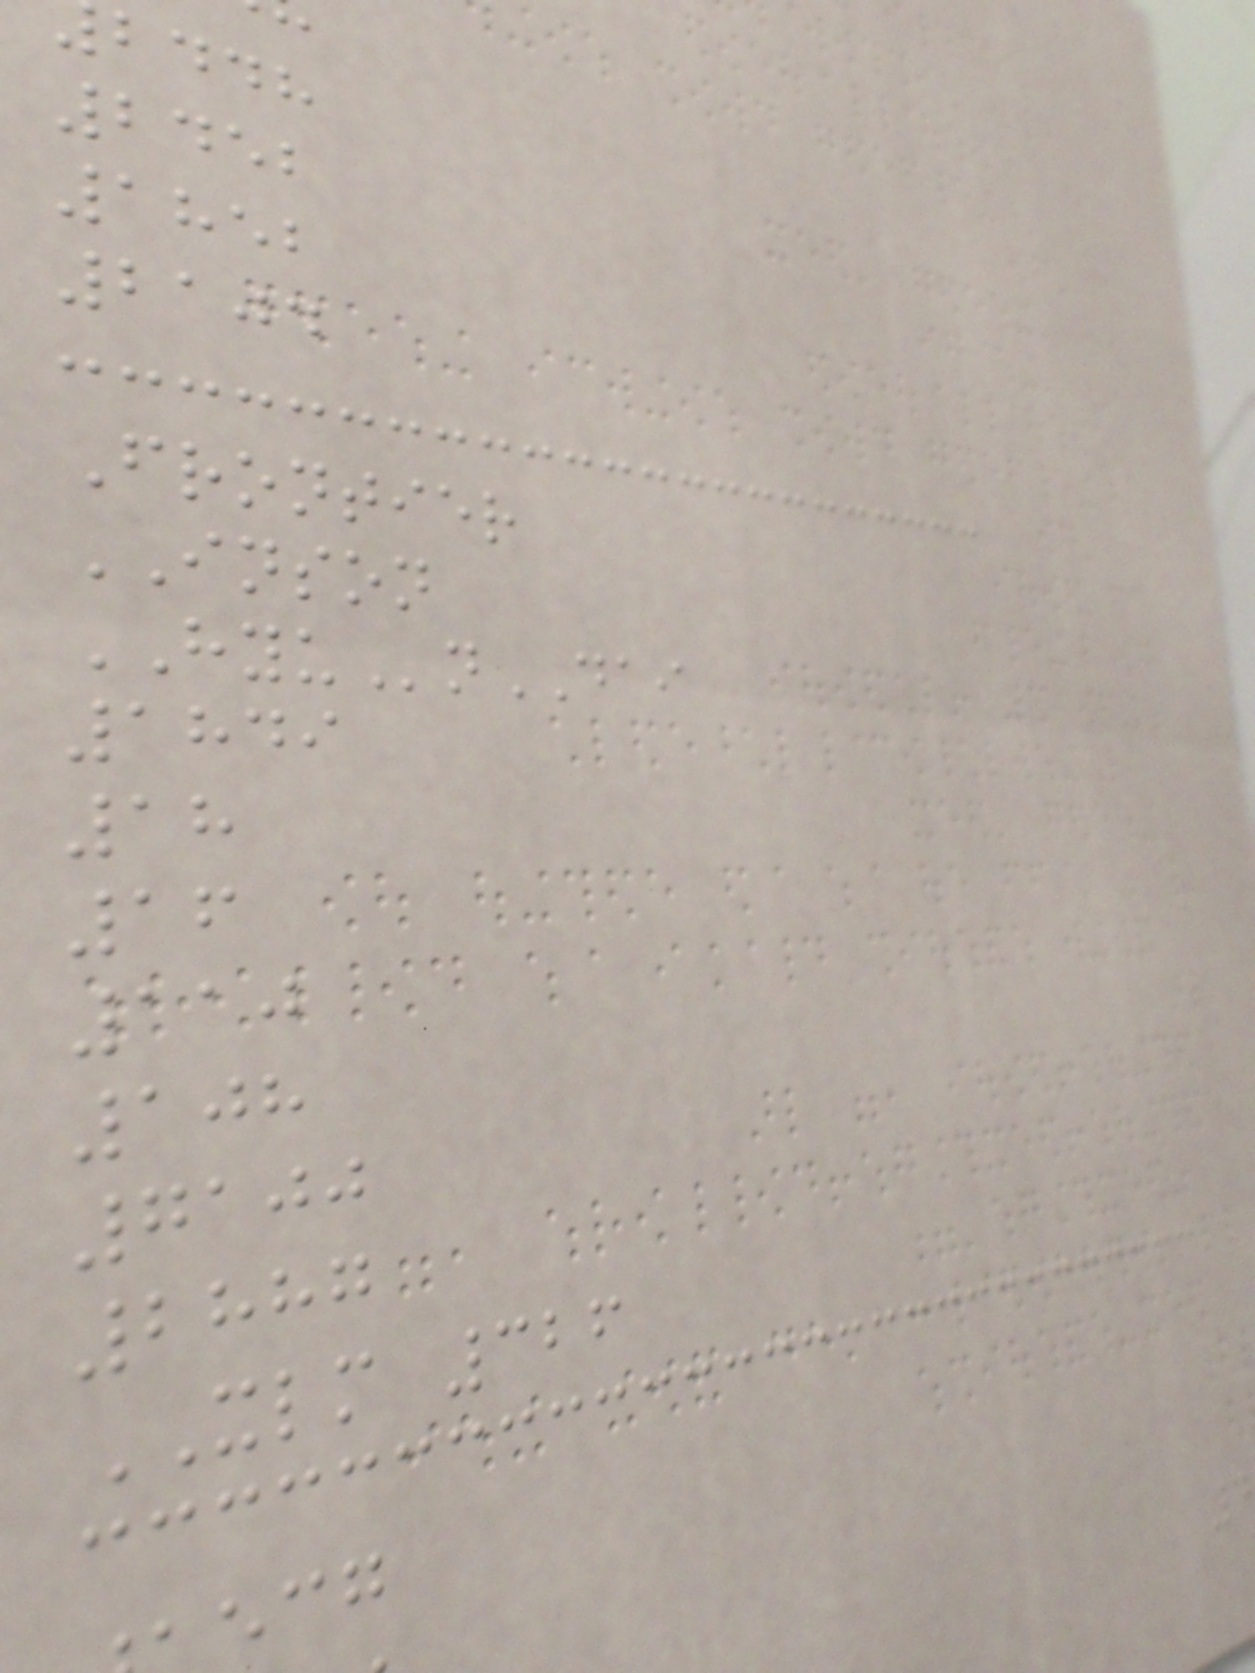bddh
2452
1852
2104
Frontier
INSON
HYUnDAI
1849
18
16
110
108
7100
2887
XLM 326
